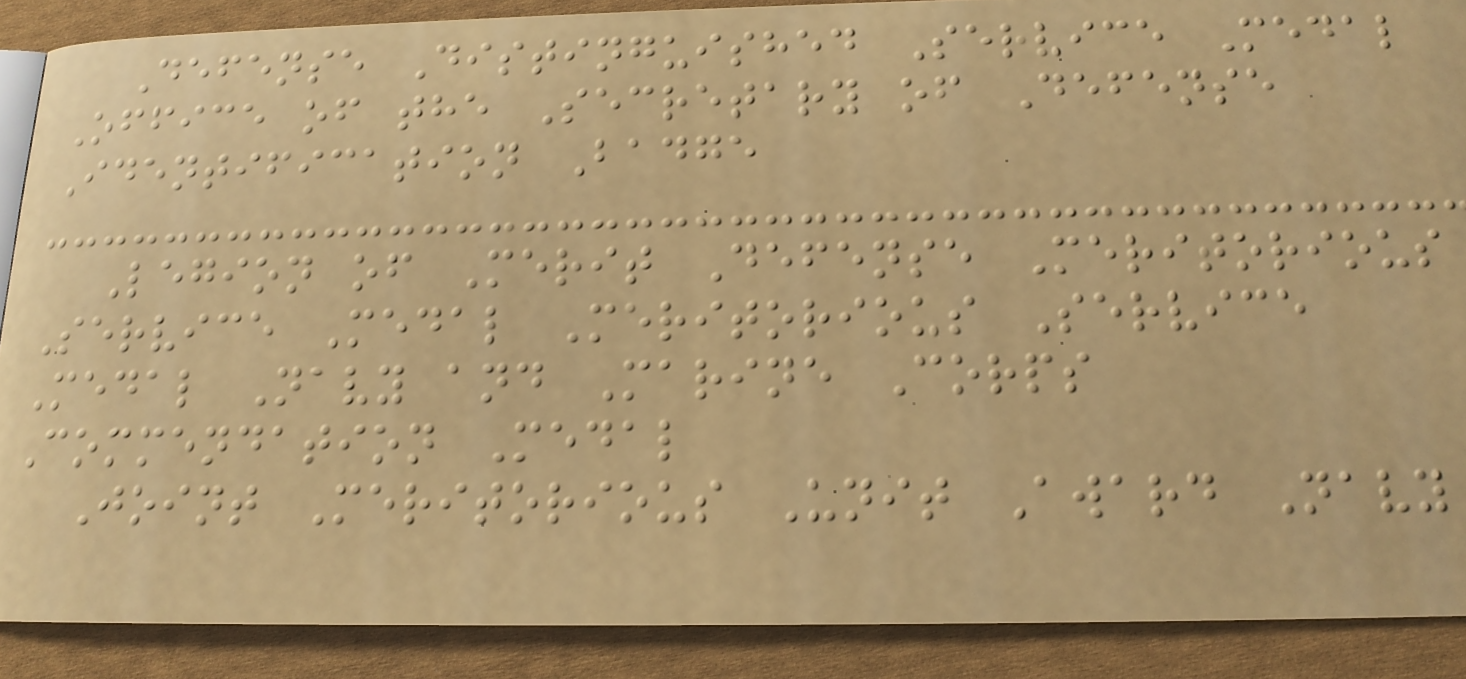Defense Distinguished Service Medal
Office of the Secretary of Defense
Identification Badge
Legion of Merit Defense Meritorious
Service Medal Meritorious Service
Medal Navy and Marine Corps
Commendation Medal
Joint Meritorious Unit Award Navy
